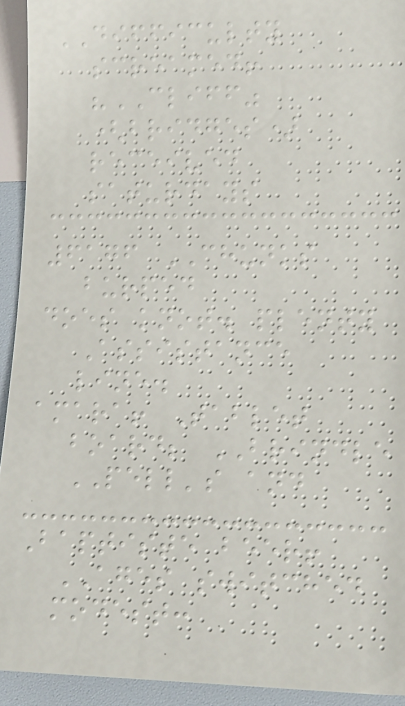DIFFICULTY
screamed!
"CLIFF"
(bridges)
received
saturdays
6176 CHUNKS
burped
does knot. plenty
Assistance
line.
amara! Tablet
board; BRINDLE
PELL's and
Baptiste beer!
AGES switched
modest:
